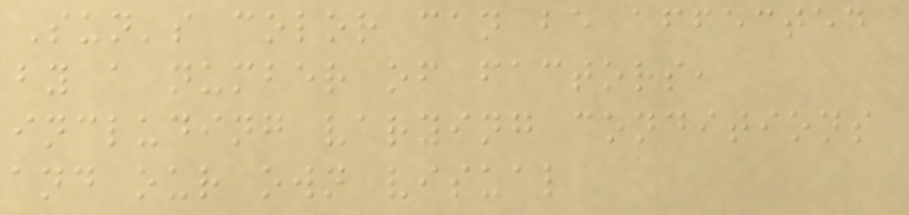Sun's color can be affected
by a number of factors,
including varying conditions
and our own visual
